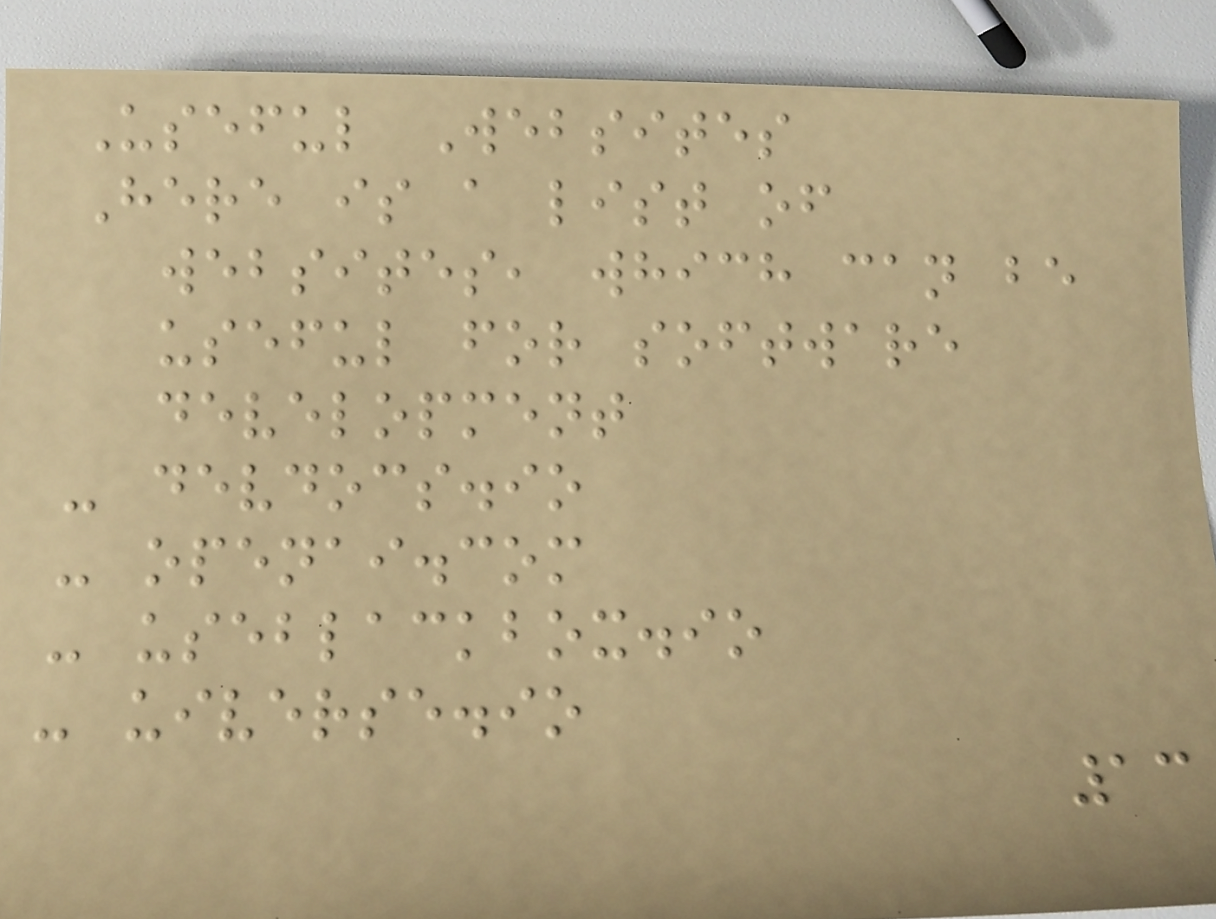Useful Websites
Here is a list of
websites, which can be
useful for software
development
- devdocs.io
- openai.com
- useblackbox.io
- uiverse.io
13
